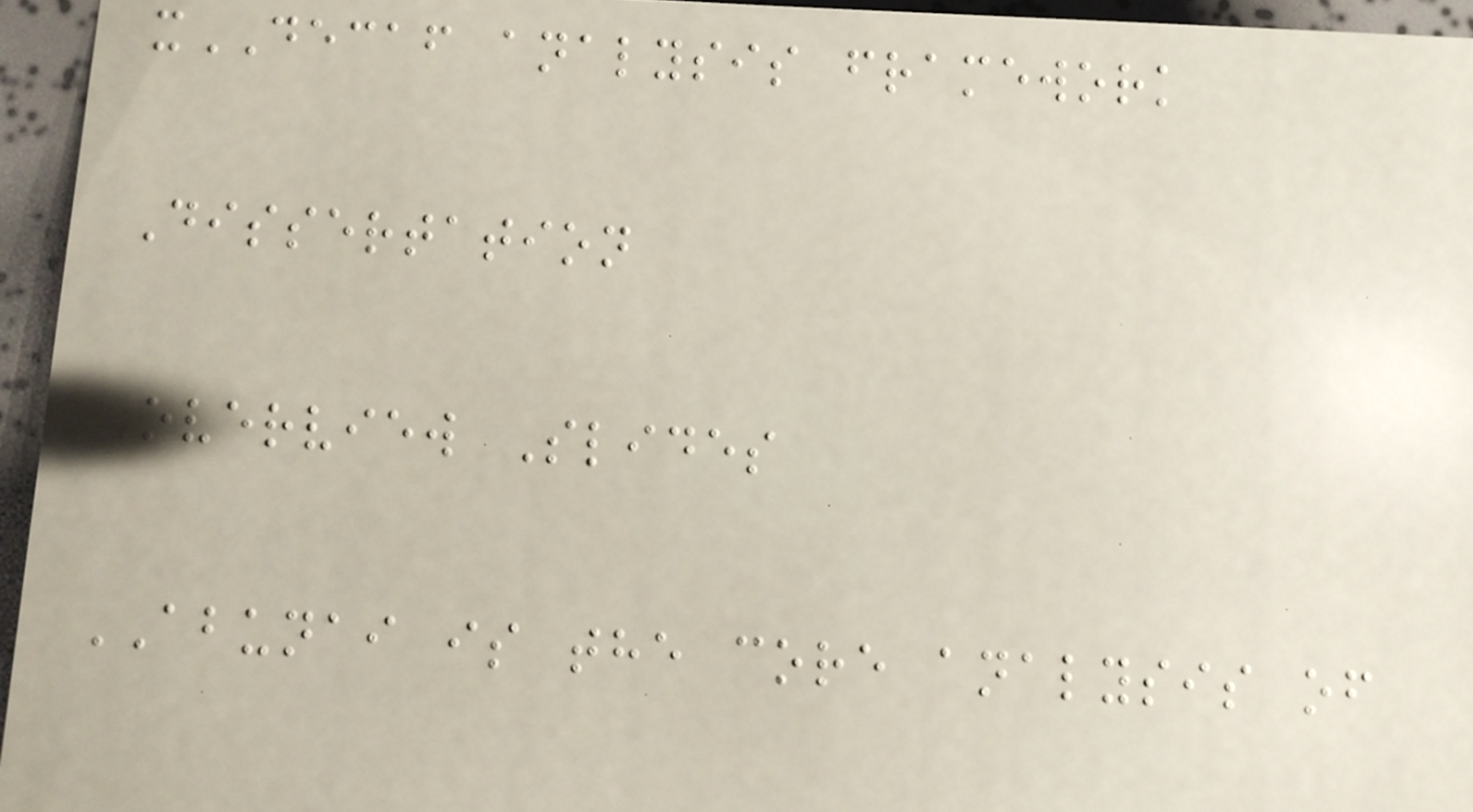xDECAF analysis framework
Dissertation
Overview Slides
ABUNAI is the core analysis of
